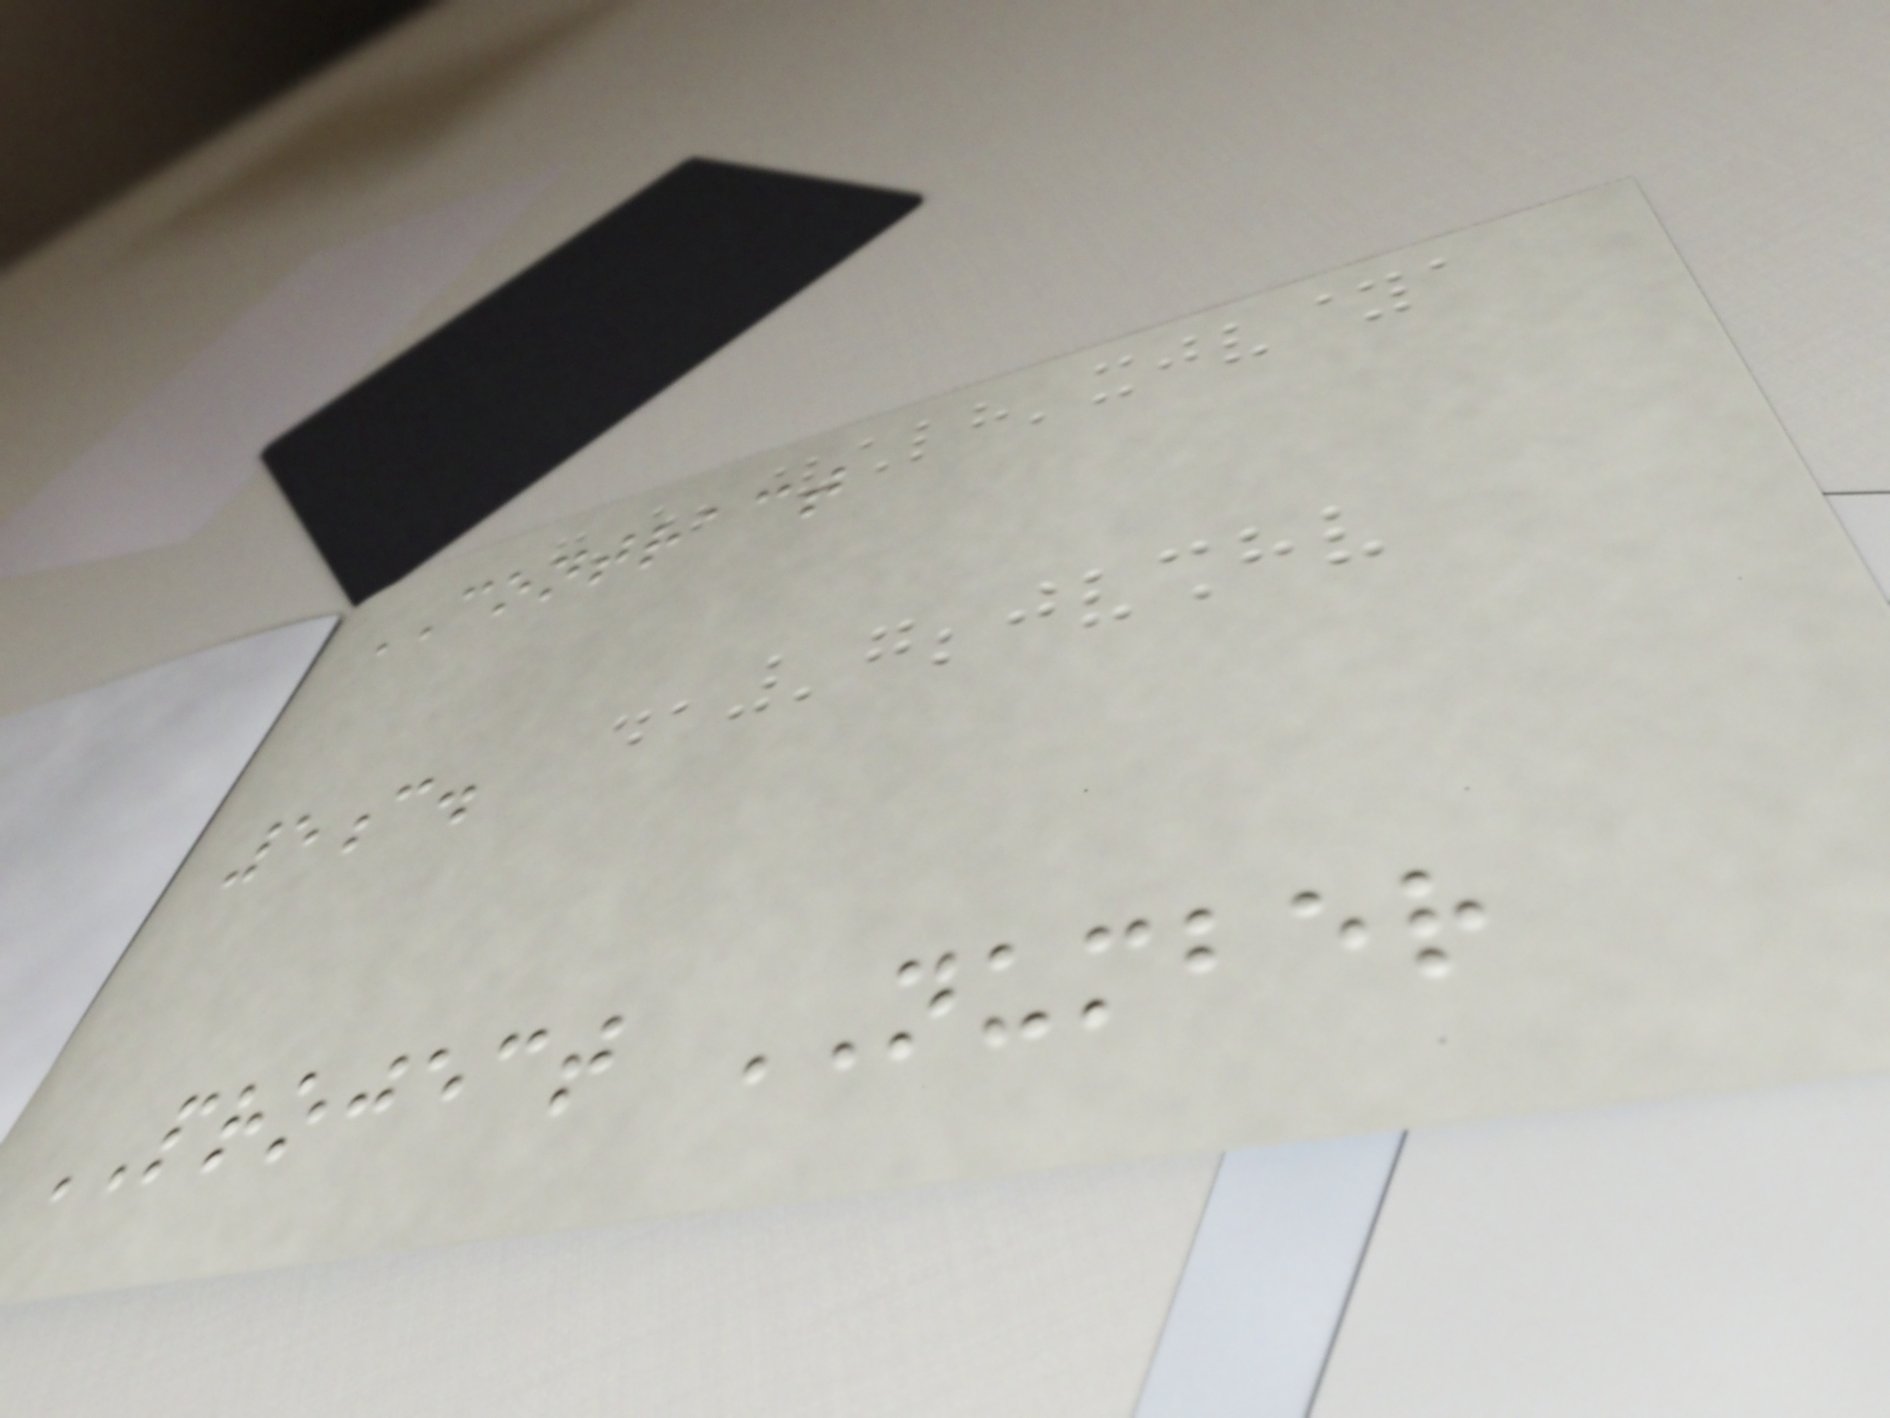CONTRACT
5c.
PROJECT NUMBER
